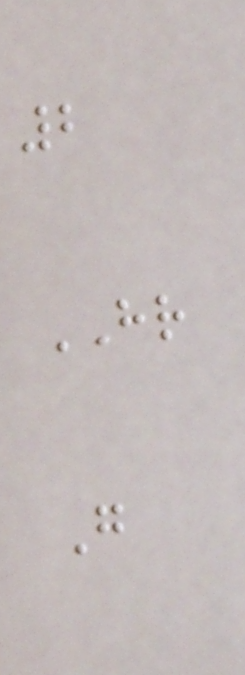2
HR
G
